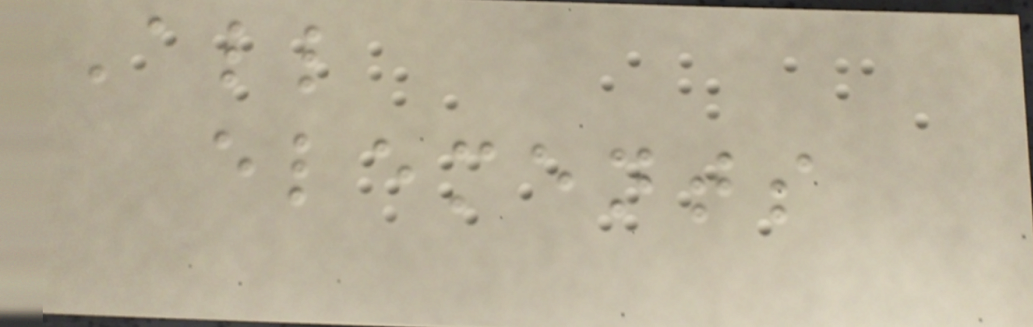All
elements
